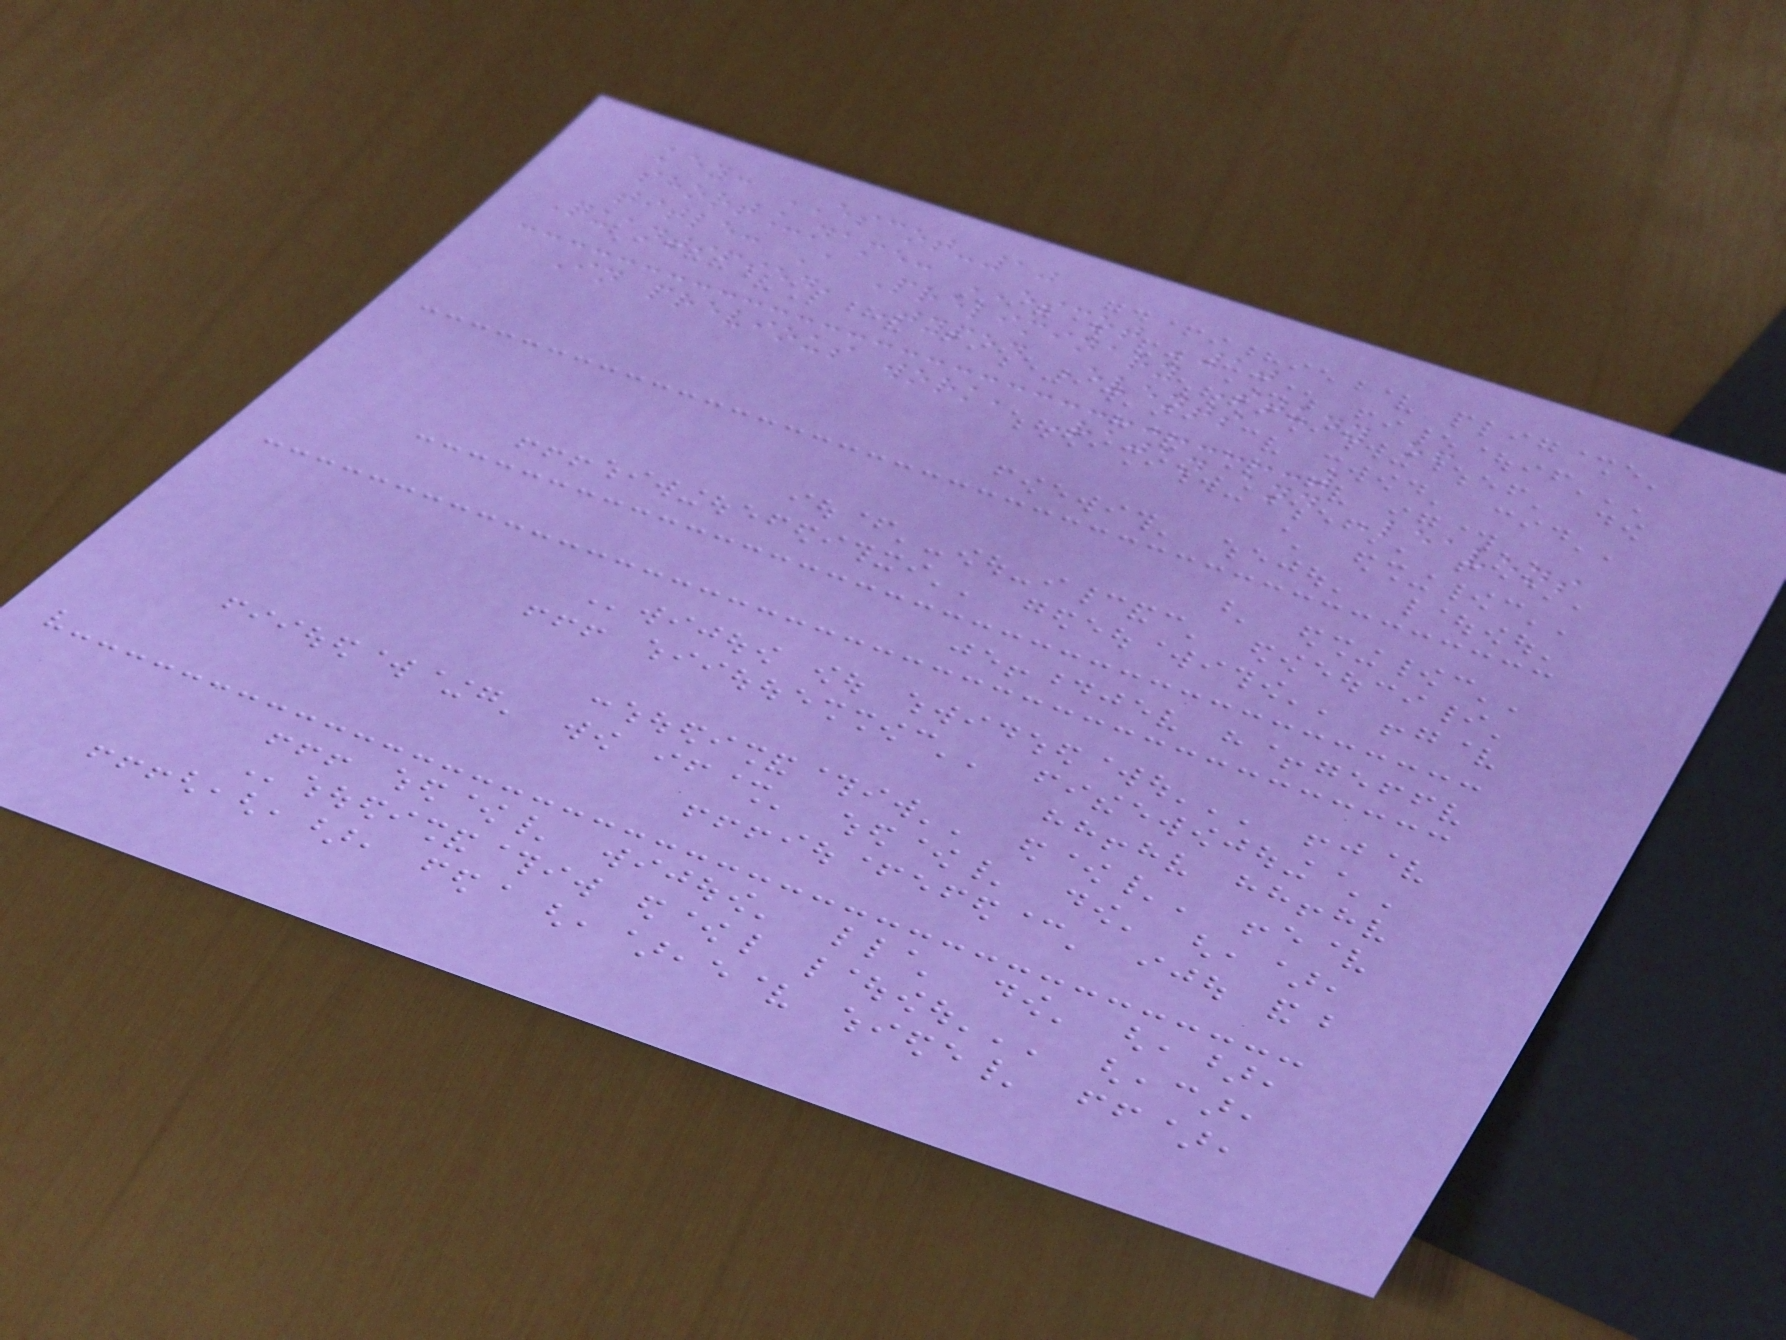key: ESCOT-10
short_name: ESCOT '10
title: A Preliminary Study of
Quantified, Typed Events
In previous work, Rajan and Leavens
